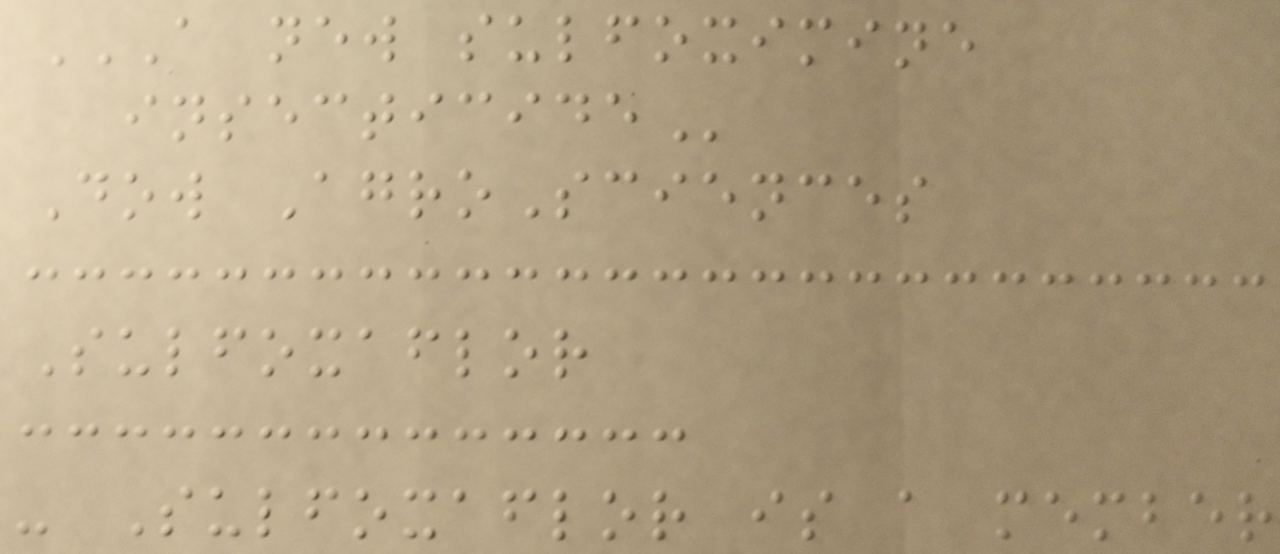A NEW SULFOXIMINE
INSECTICIDE
Dow AgroSciences
Sulfoxaflor
- Sulfoxaflor is a member
